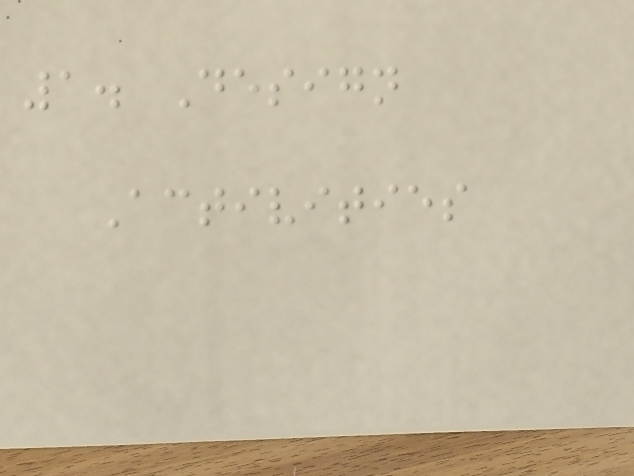1. Design
Activities
